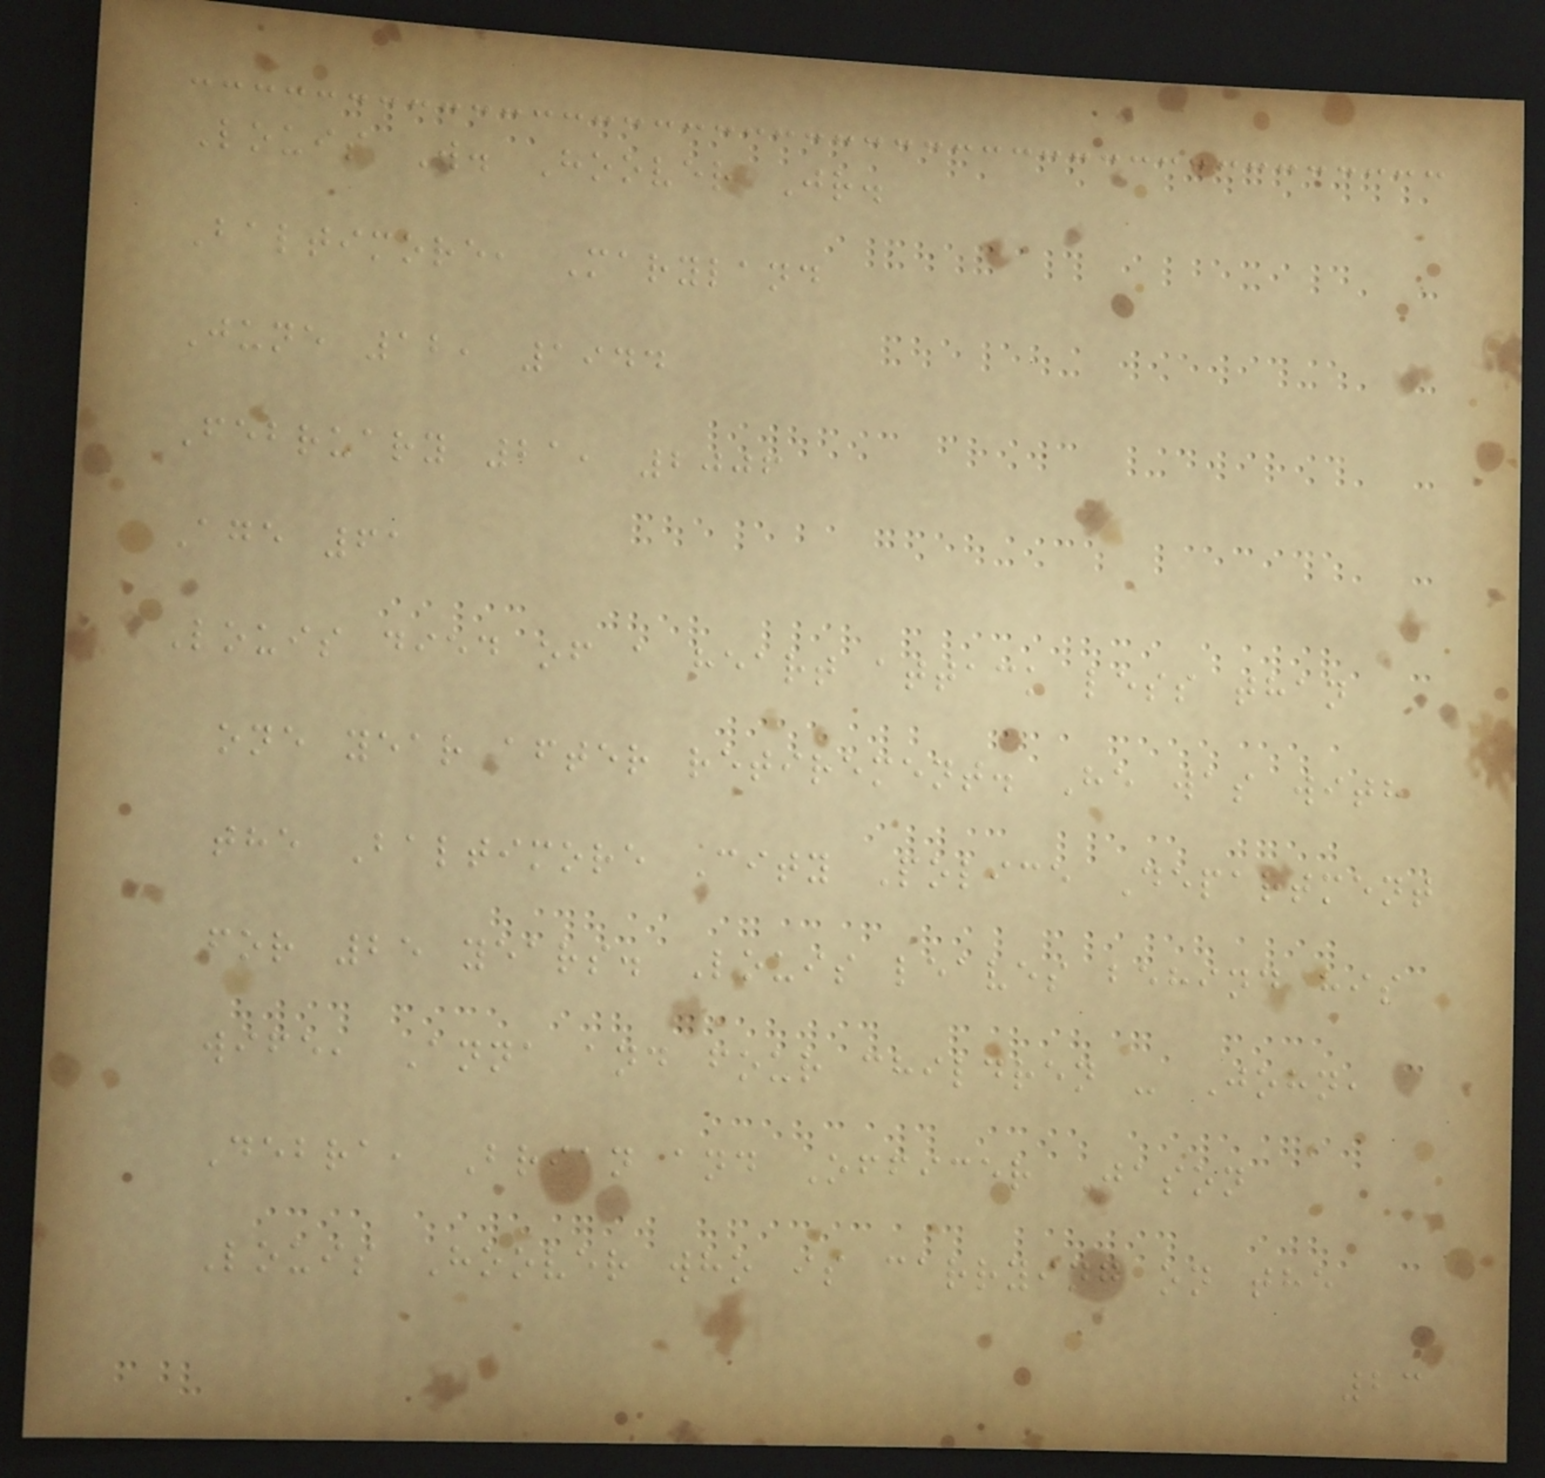Louis W. Hoover Jr.
Baltimore, Maryland
June 12, 1944
February 21, 2006
Age 61
Louis died of a heart attack less than
one year after retirement. He was with
the Baltimore City Police Department
for 25 years. Louis leaves behind his
wife, Anna and four children - John,
Debra, Brian and Officer Jason
Louis Hoover who is carrying on the
23
